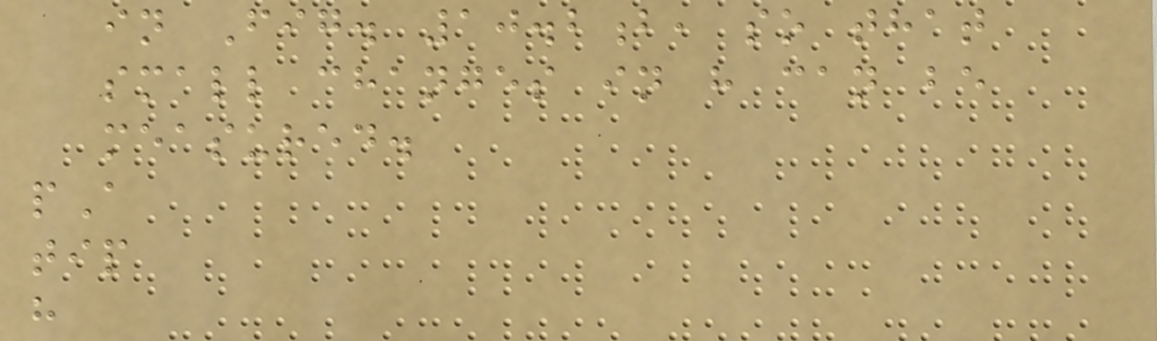in Fig. 10.2b, so that
small changes in h can be
measured.
pA
tip
h
